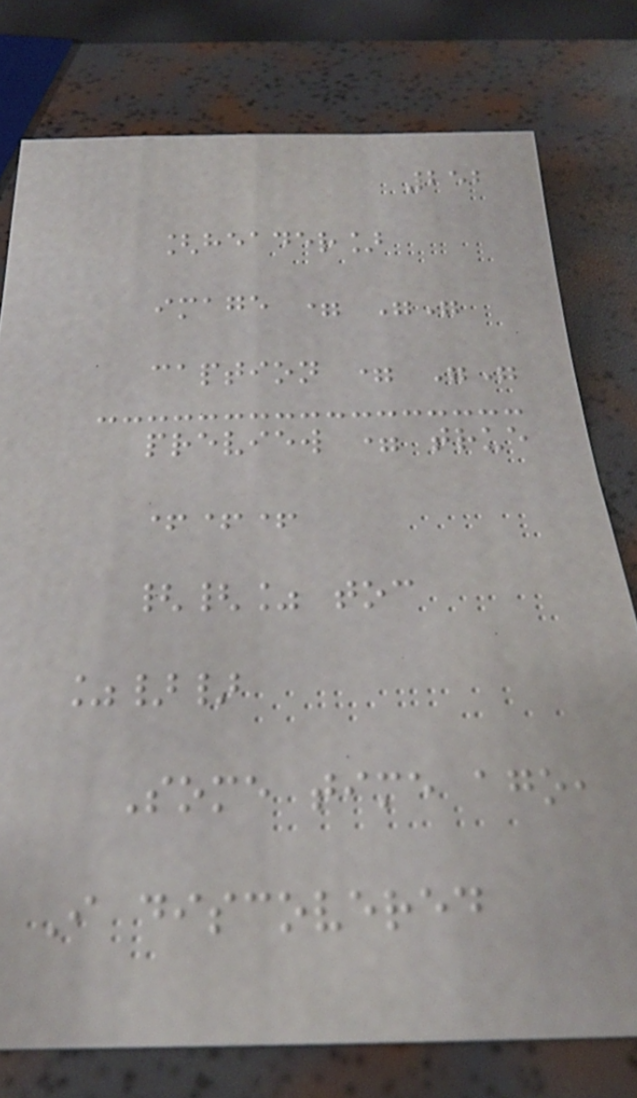252
[header]
image = ""
caption = ""
preview = true
+++
{{% toc
%}}
Some time ago,
I discovered
